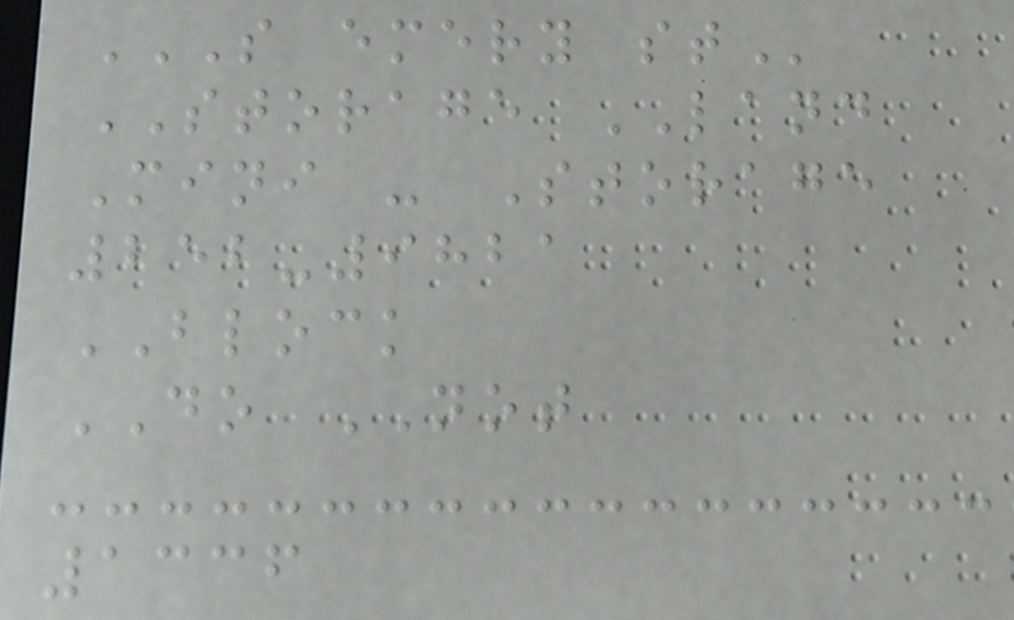S EMERY ST
STORAGE LAND
Mini - Storage
252-9821
BLOCK
DO NOT
1336
